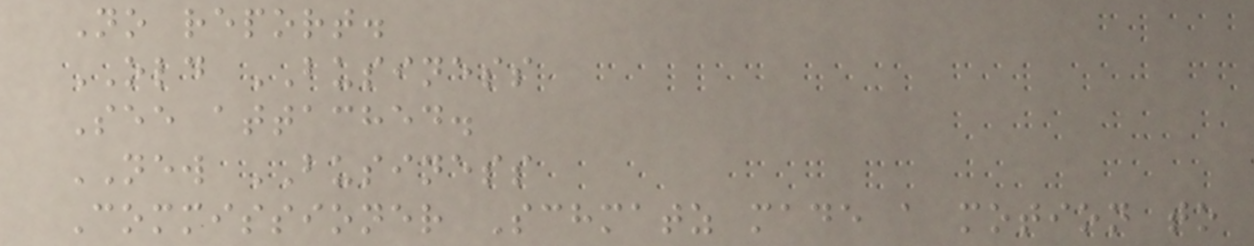No report.
OLD BUSINESS
See attached.
NEW BUSINESS
Commissioner Schmatz made a motion to
